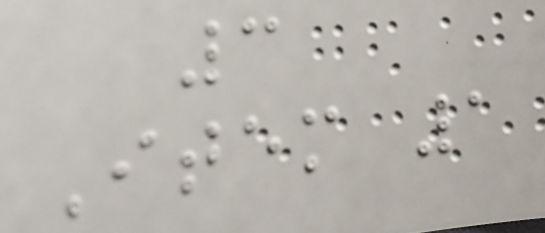3
Item 1
